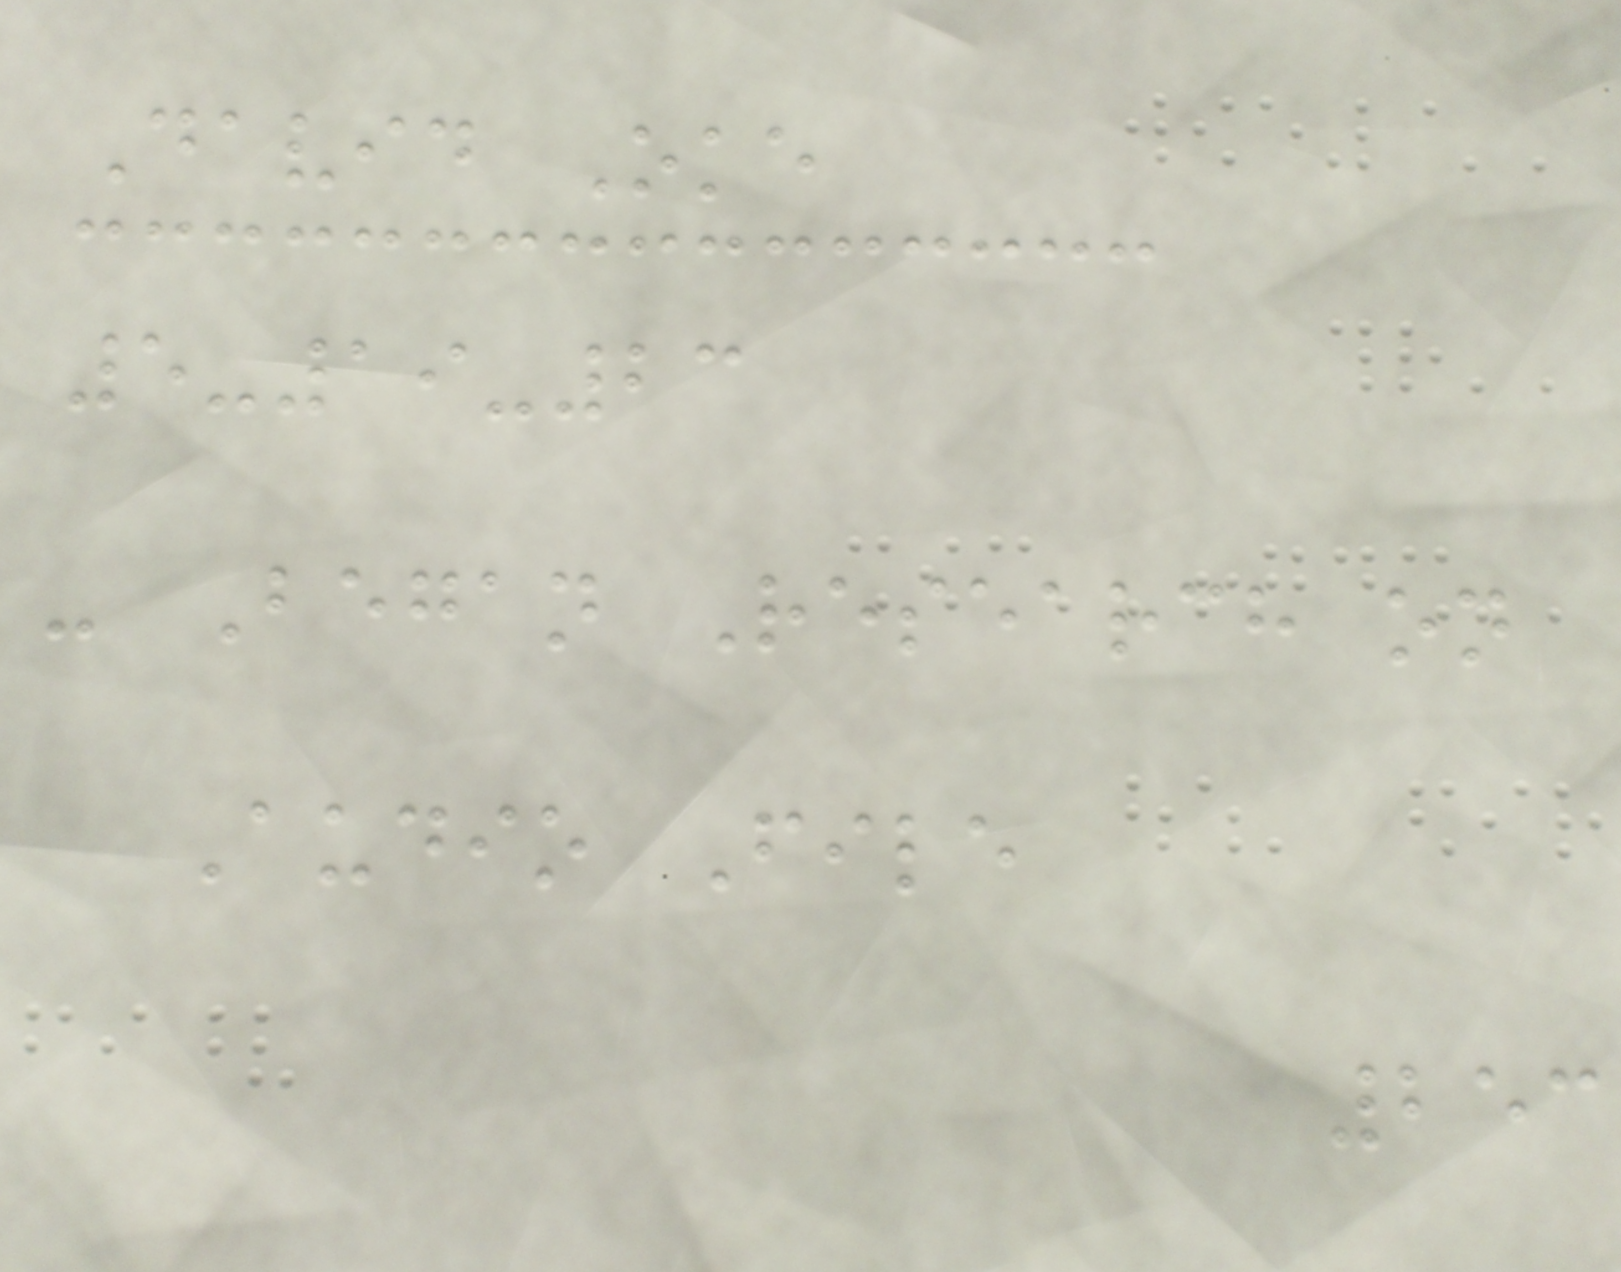David Oke
5-19-23
- Began Research on
Audio File
253
